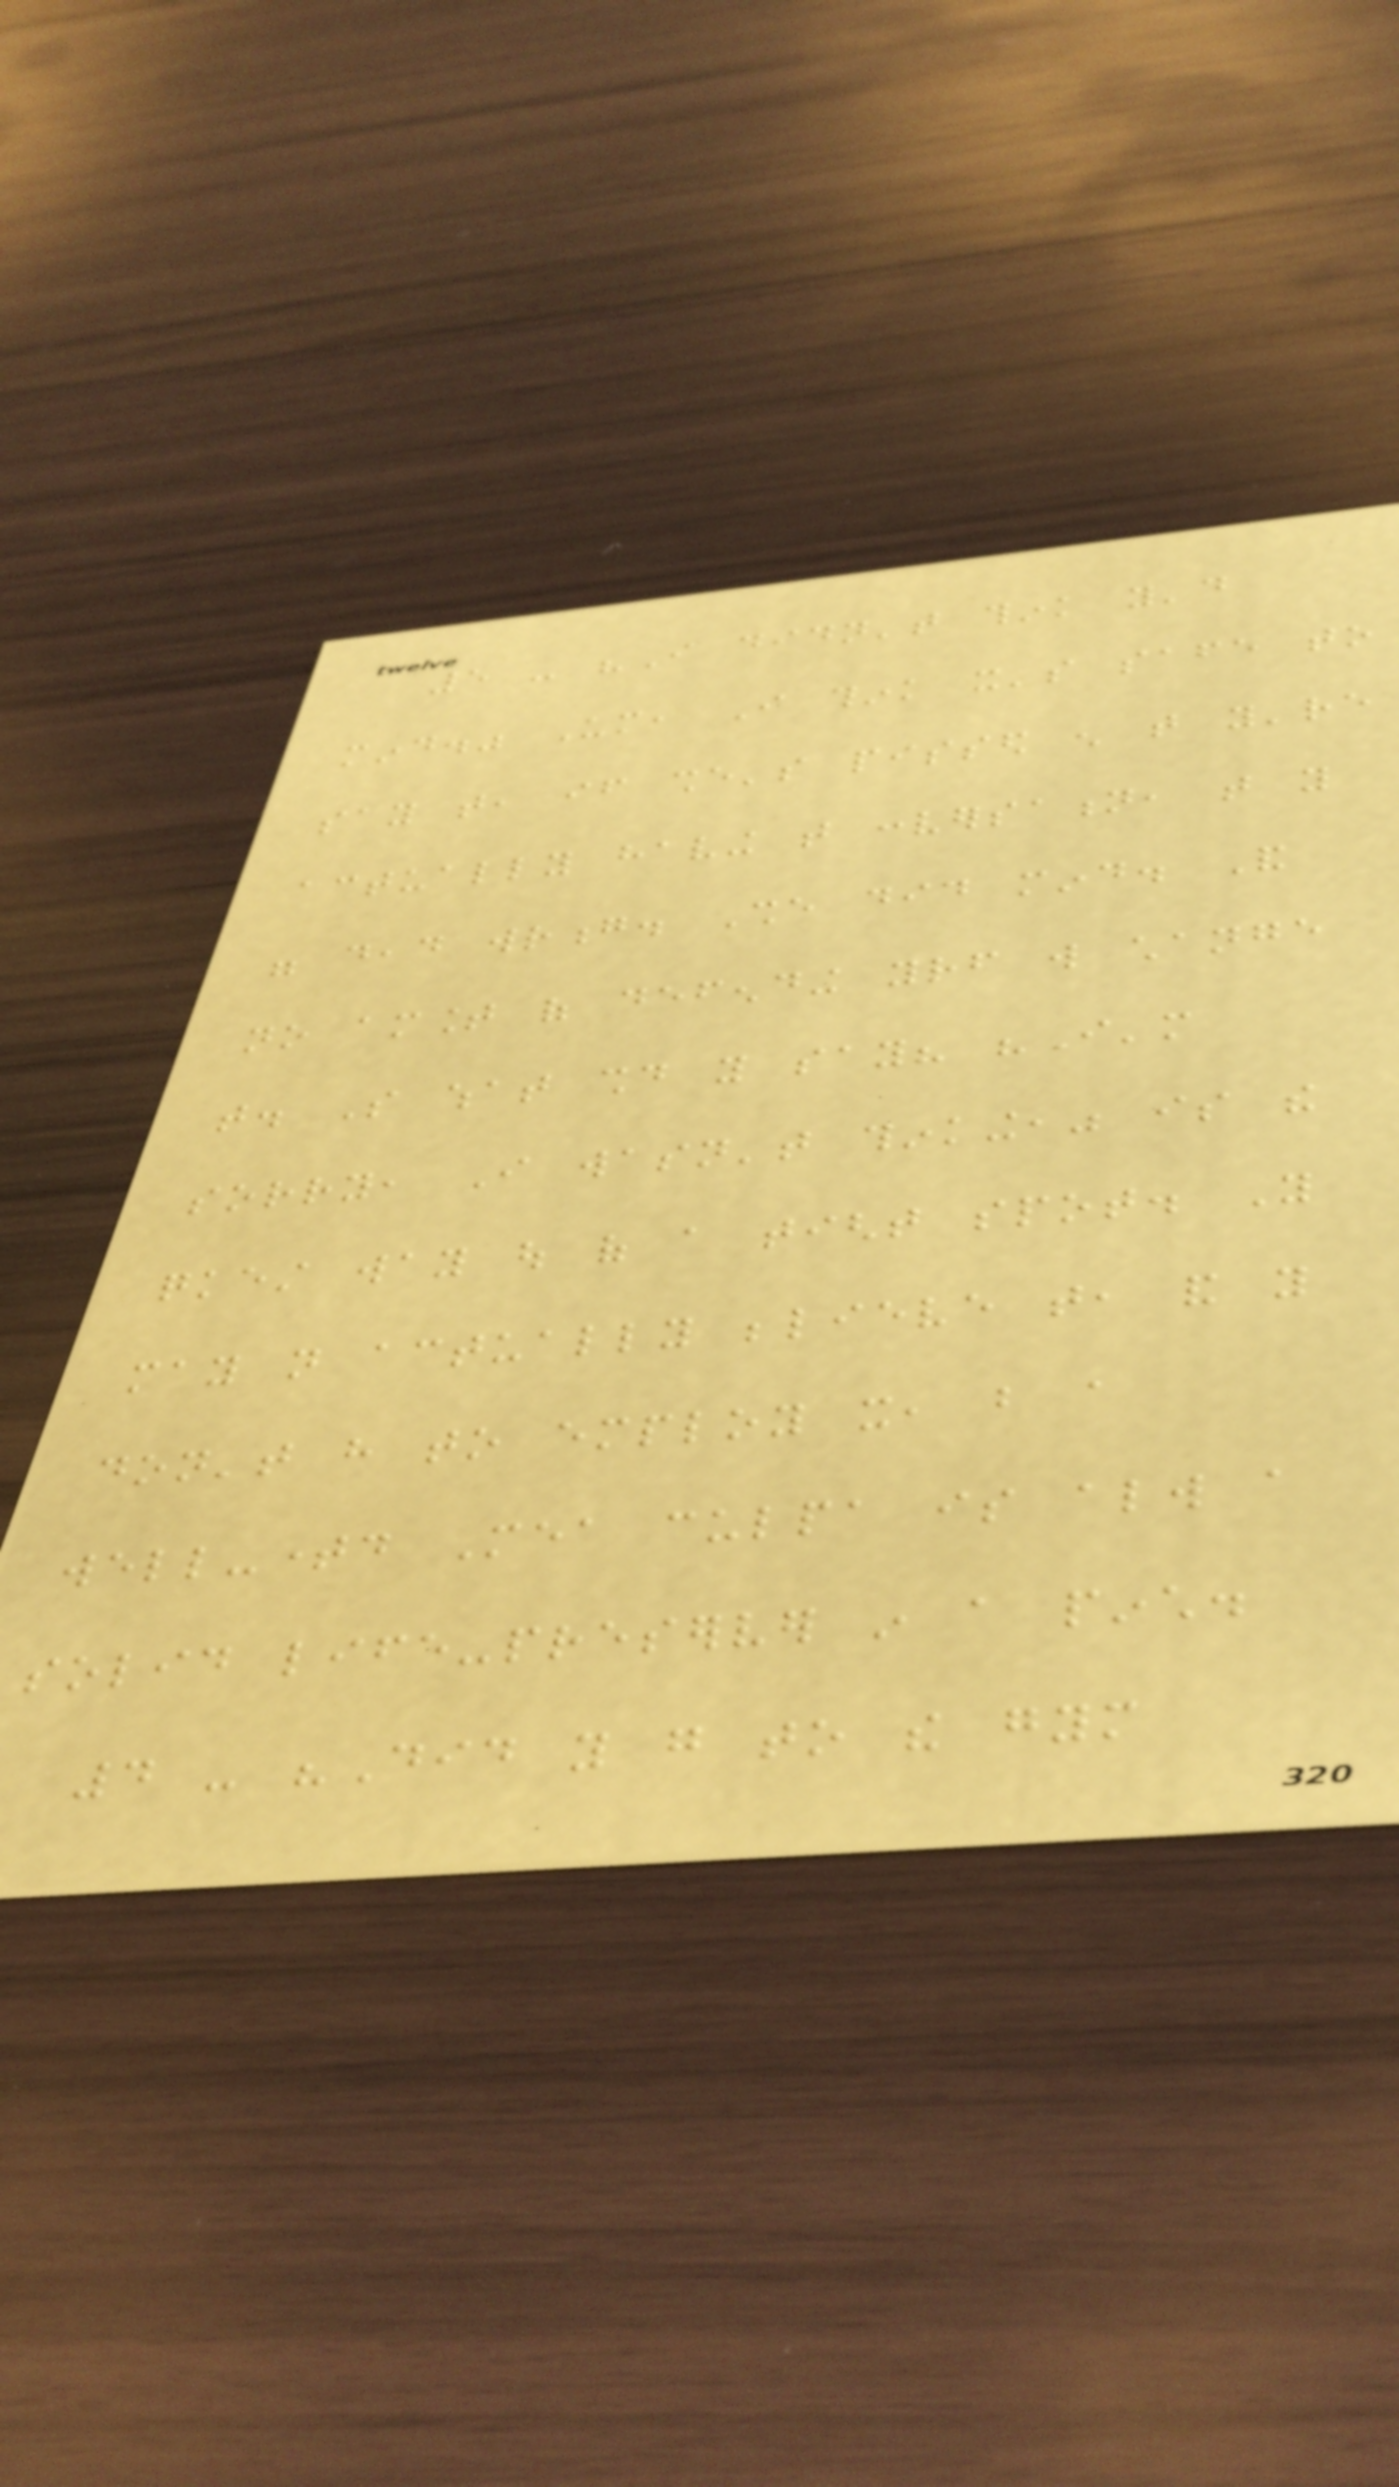5 - "I didn't think you'd
mind." Um, I think it's safe to
say that, if she's pissed enough that you're
actually having that conversation, that you
were dead wrong. She did mind. And
no amount of defending yourself will change
that. So what should you say? "I'm
sorry, I wasn't thinking," is the
quickest way out of a tight spot. You
may not actually believe that, and you
don't have to employ it, but a
well-timed Mea culpa is always a
solid life-preserver in a pinch.
4 - "Did you go to the gym
